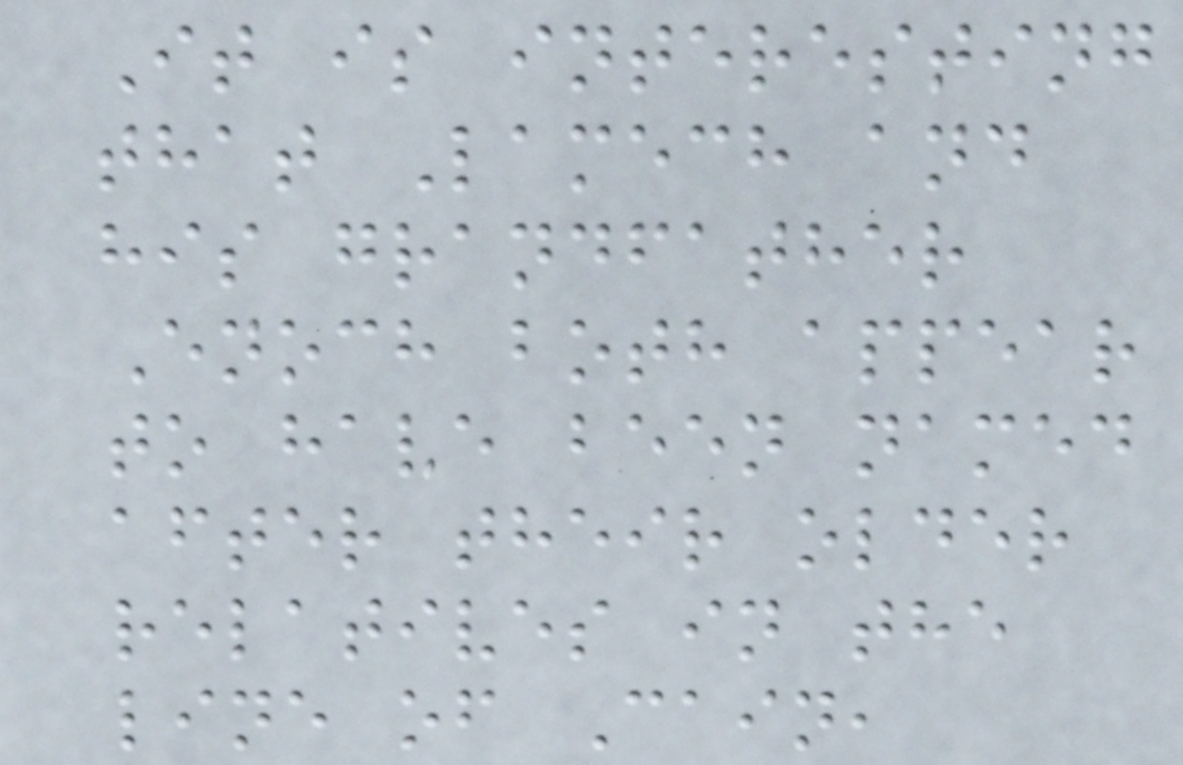It is interesting
that Lamech and
his grandfather
Enoch both appear
to have been named
after their older
relatives in the
line of Cain,
